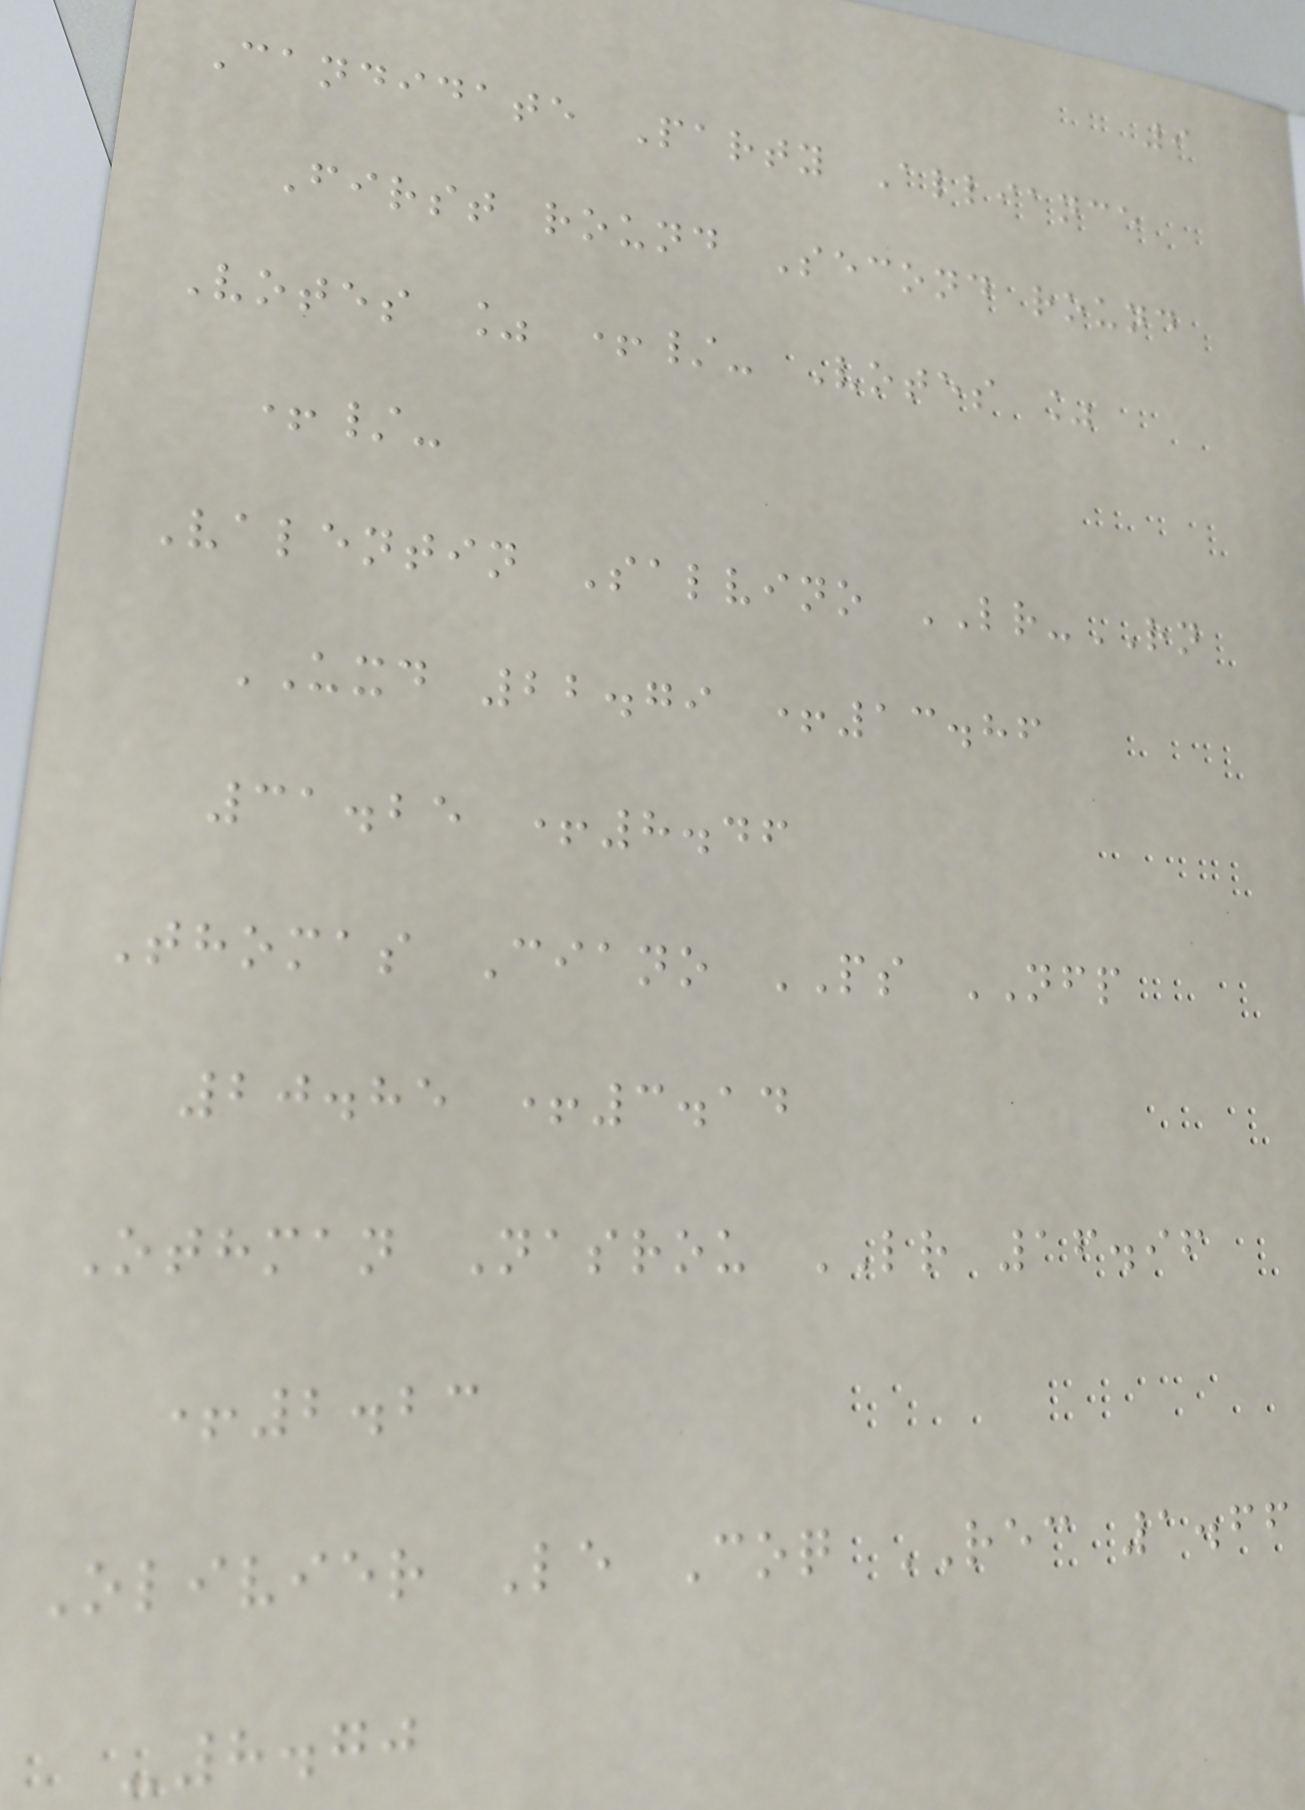9
Candidate Party Alliance
First round Second round
Votes % +/- Votes %
+/-
Valentin Salvino LR-RN
UXD 22.79 +13.86
31.25 +8.46
Thomas Ciano PS NFP
20.85 +3.14
Othman Nasrou LR 16.96
+2.23
Olivier Le Coq REC 1.66
-8.70
